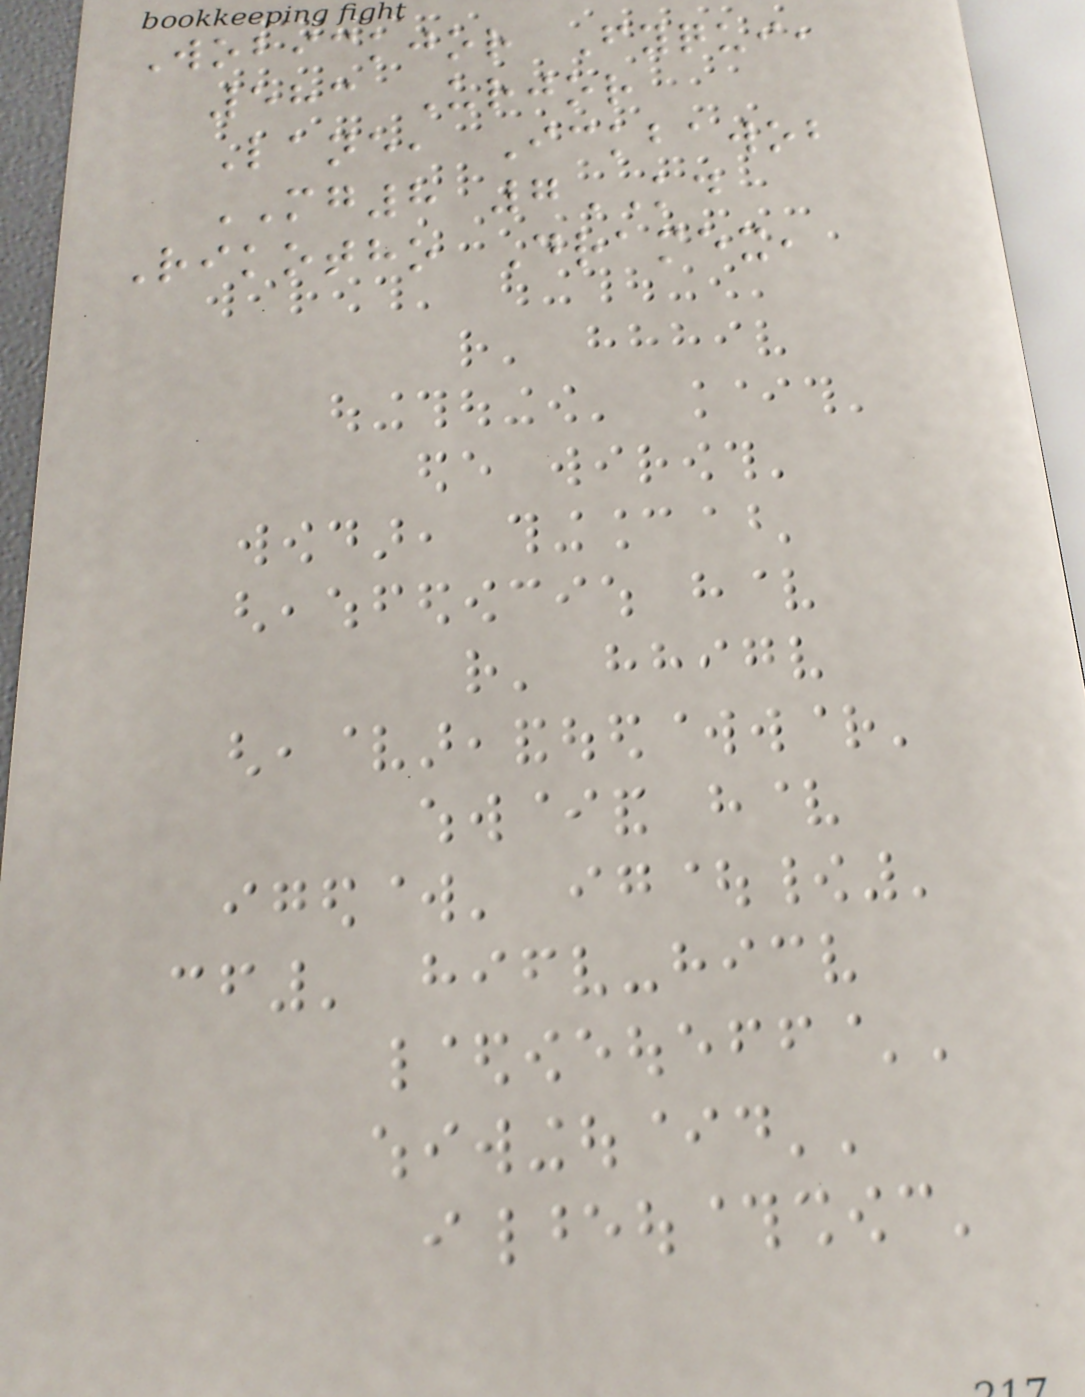Wobickjor Fyqui,
583 Urjor
Lane, Ickbawob
MG8 7KD
Rikotho Dramex,
